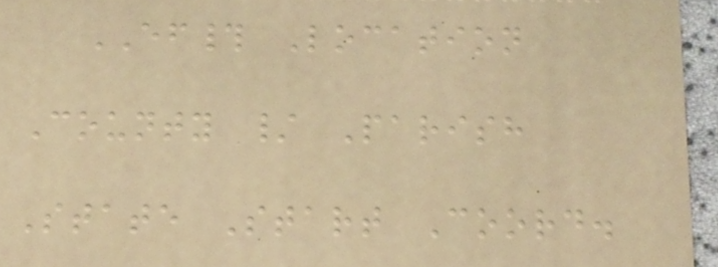EF# Location
County / Parish
State Start Coord.
